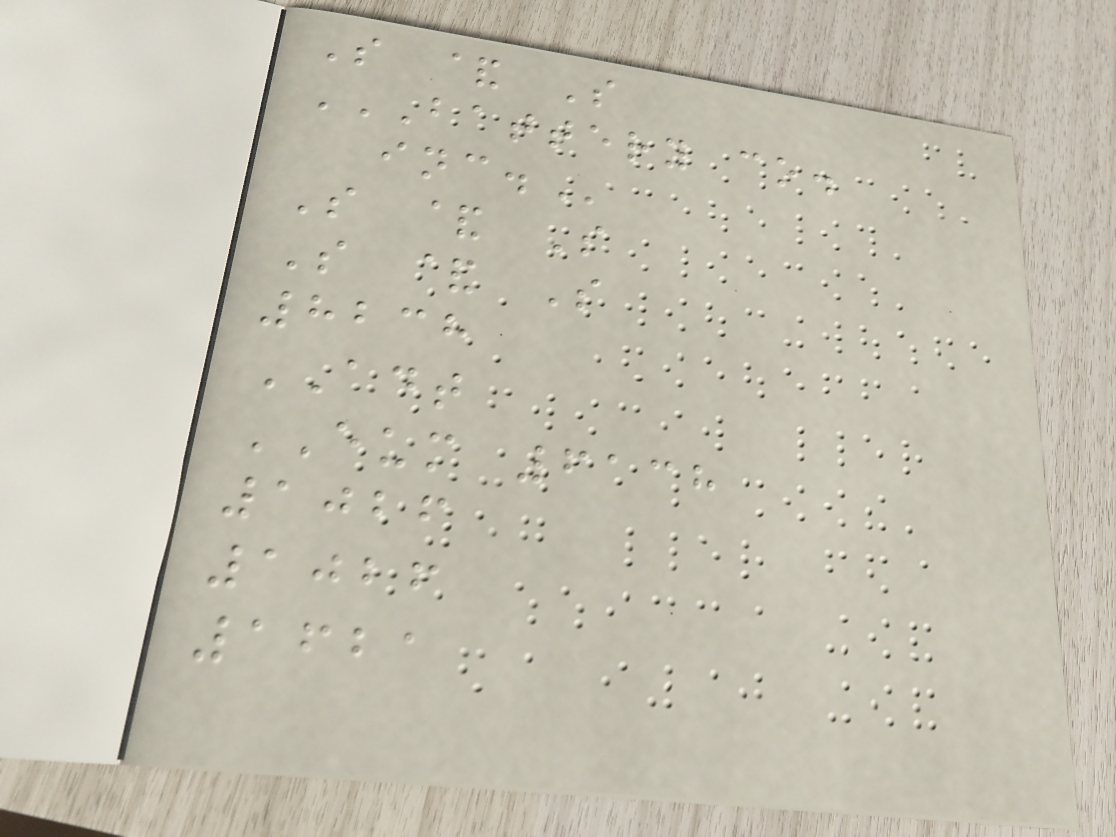S & S
BATTERY CO.
INC.
S & S
S & S
8238
ADT
EUM 6138
1026
1026
1621
